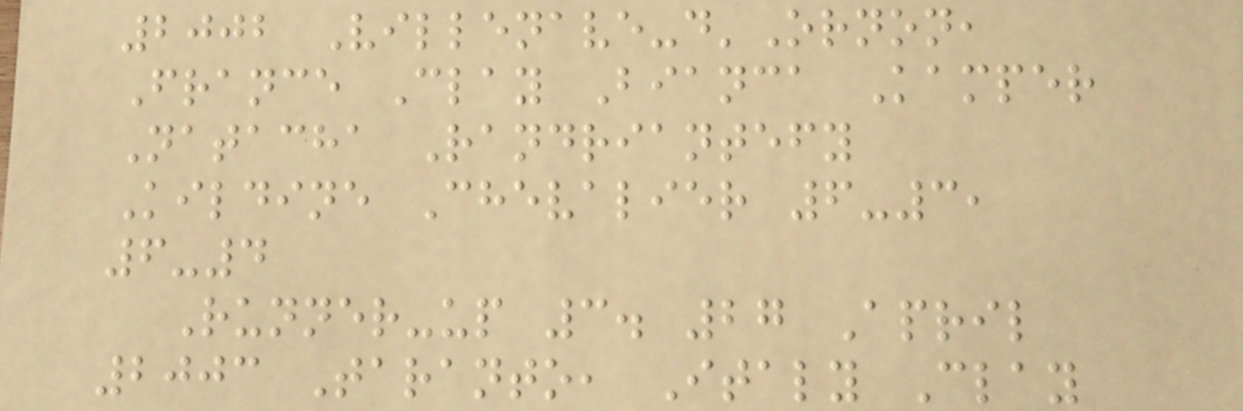2002 Villenave-d'Ornon,
France Clay Bianca Kamper
Natacha Randriantefy
Kildine Chevalier 6-3,
6-4
Runner-up 3. 27 April
2003 Taranto, Italy Clay
